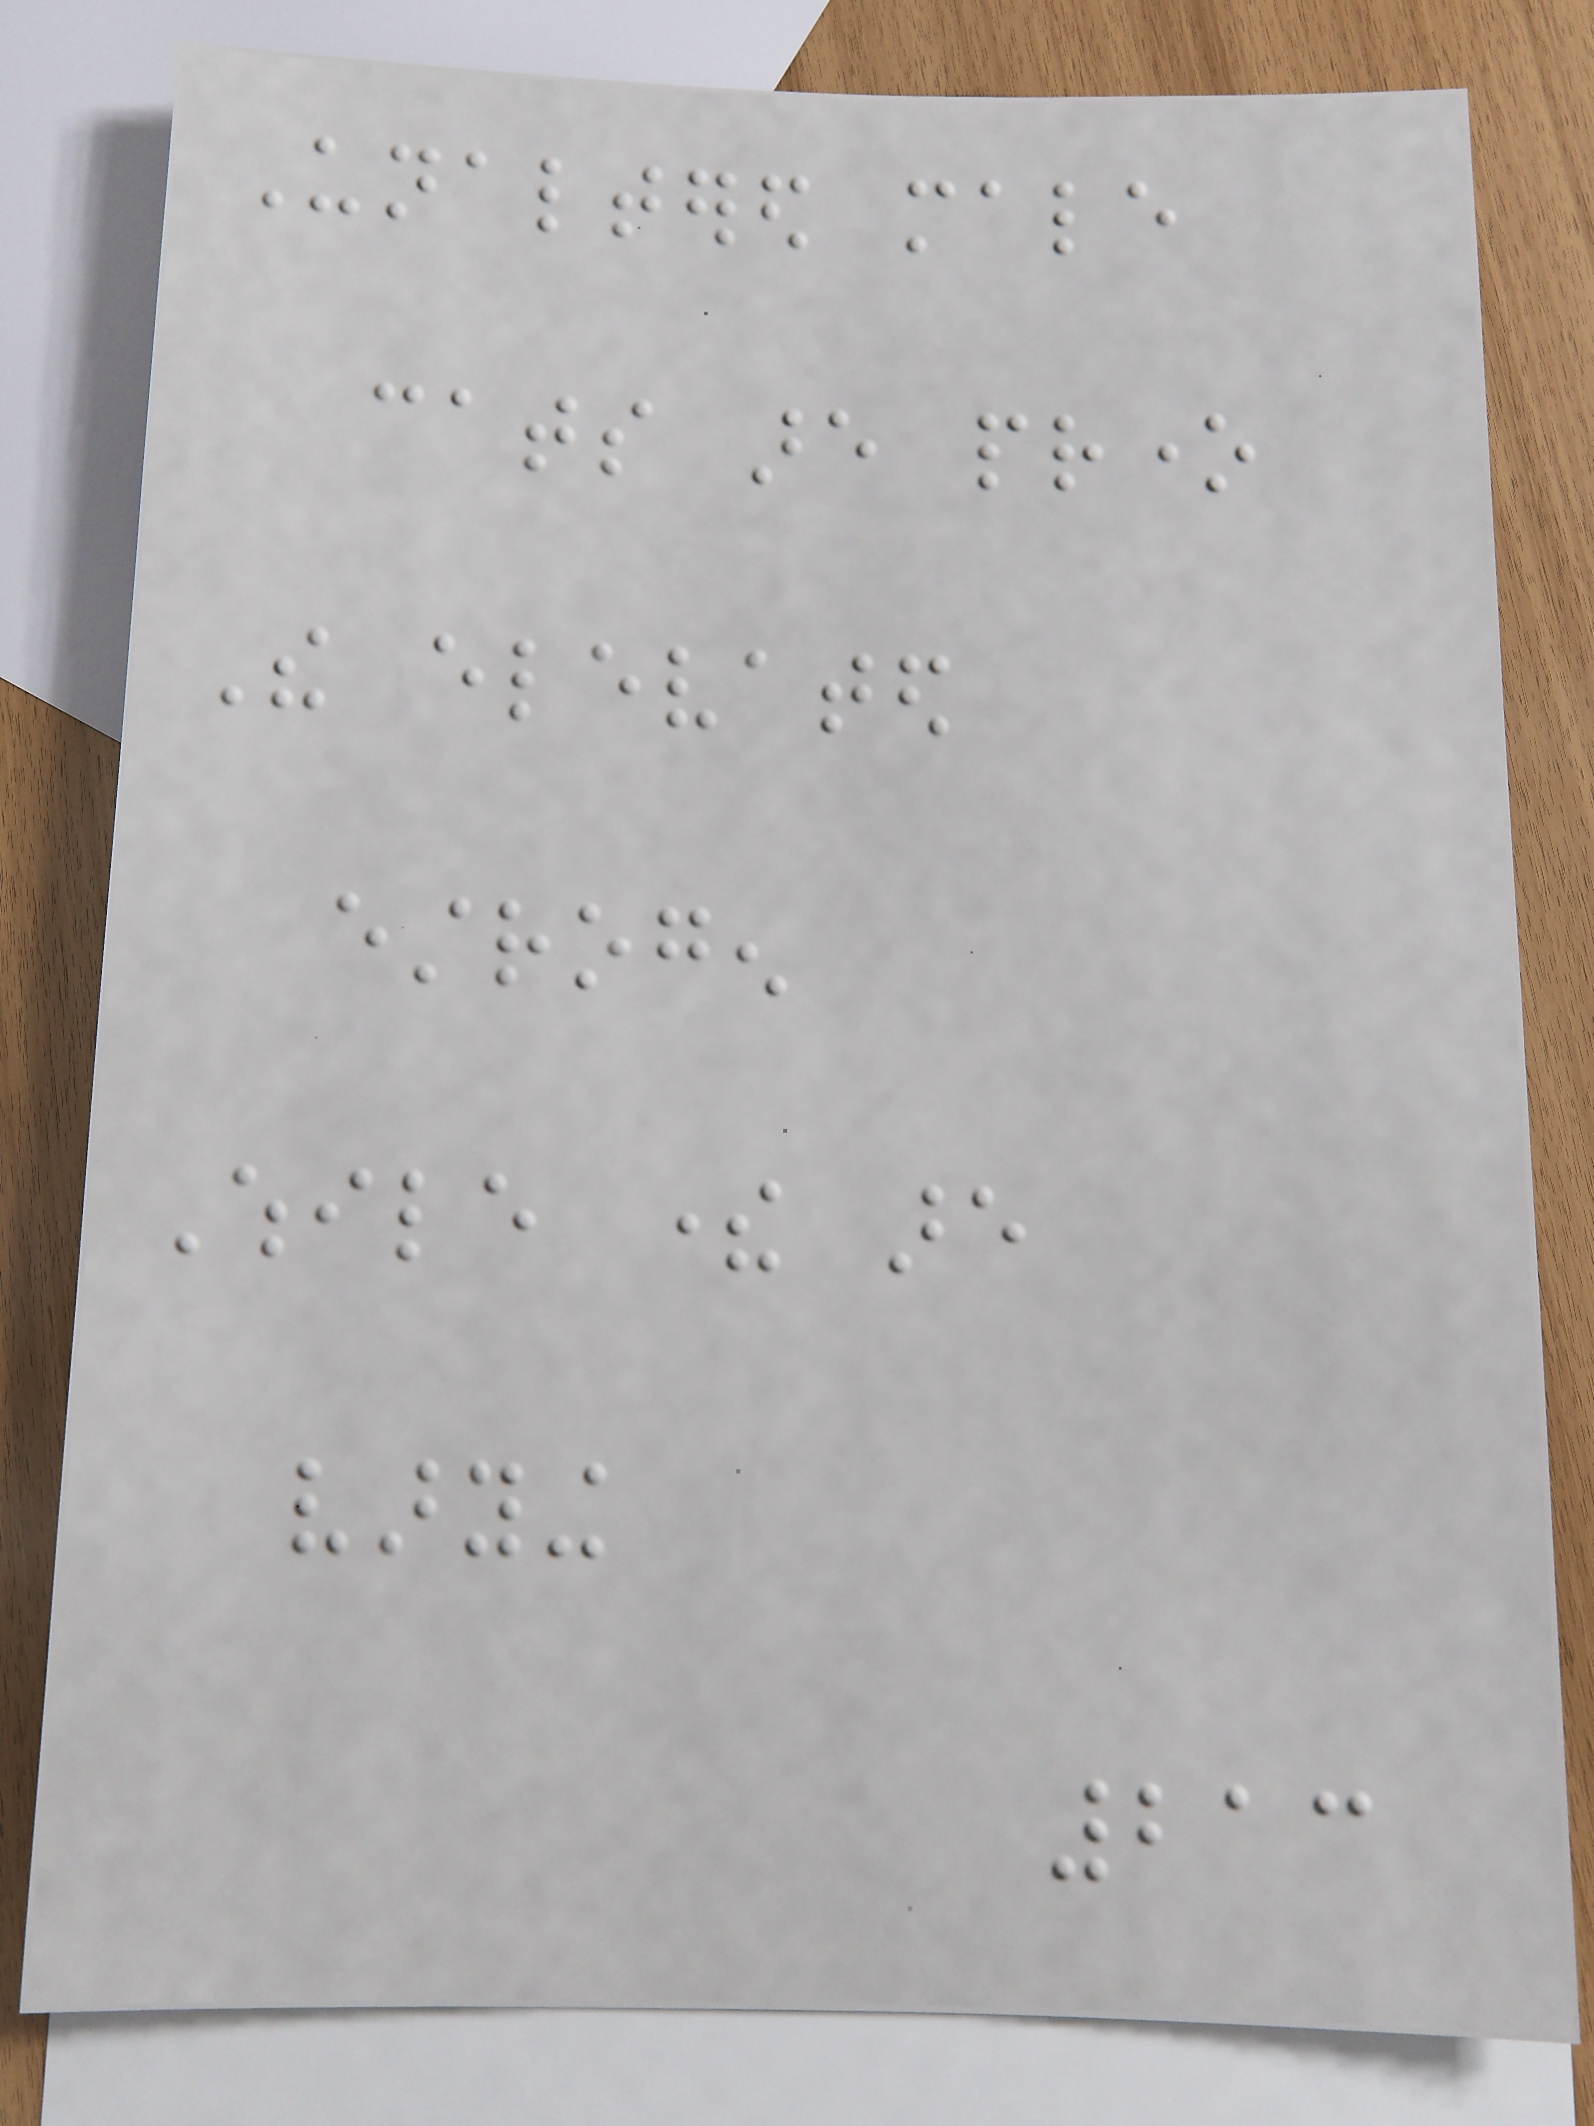Unaltered male
cats are prone
The elevated
estrogen
While there are
varying
213
